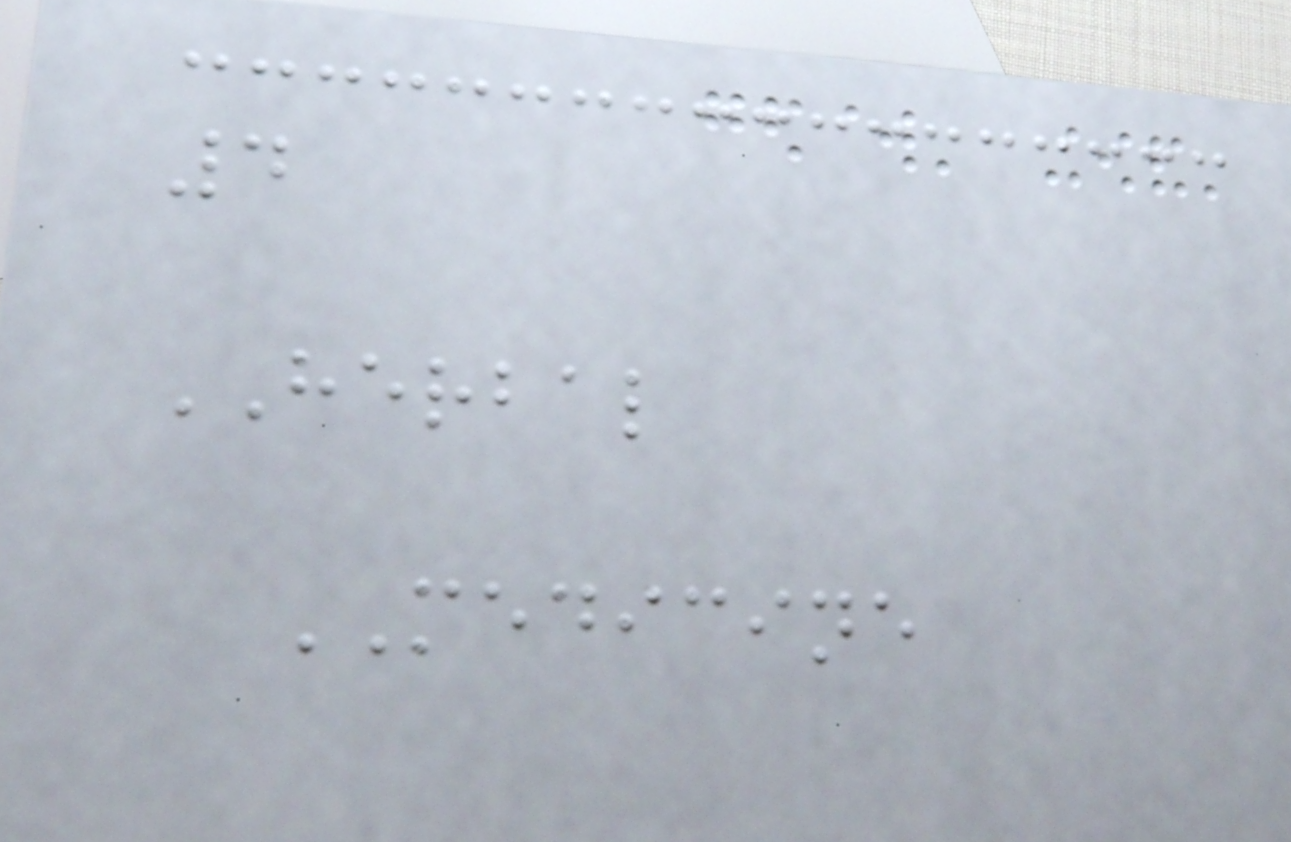4
HERBAL
MEDICINE
